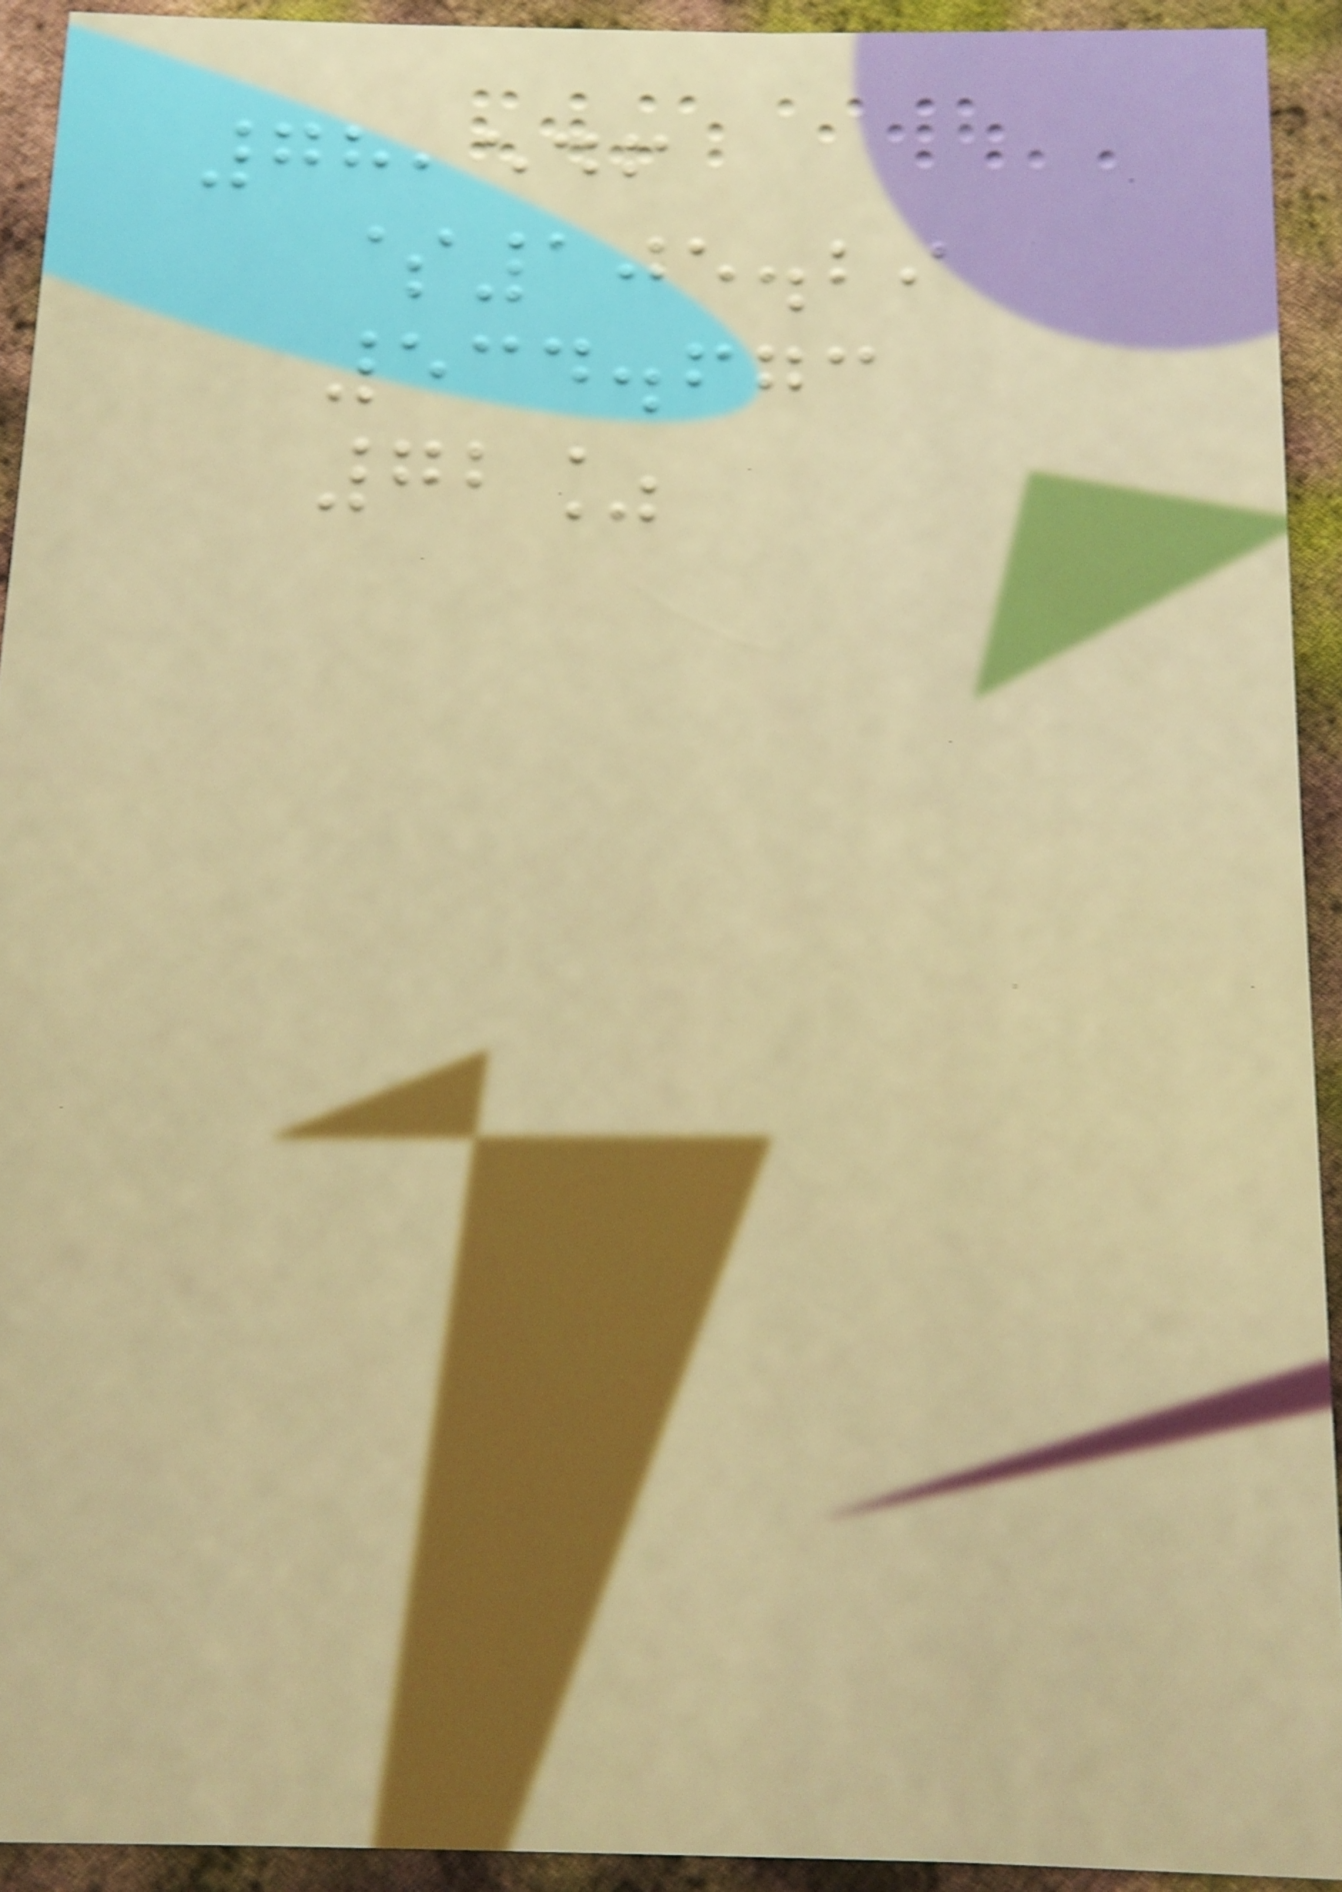78,546
$105.29
534.673
72%
